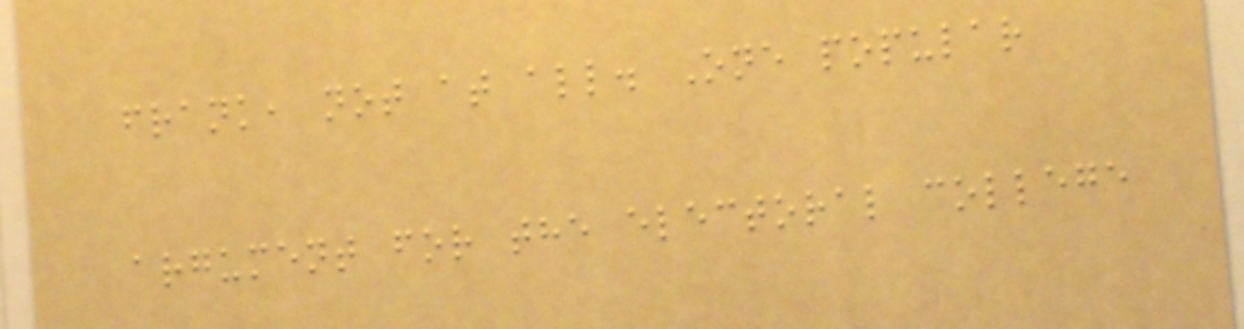frank, not at all. One popular
argument for the electoral college
